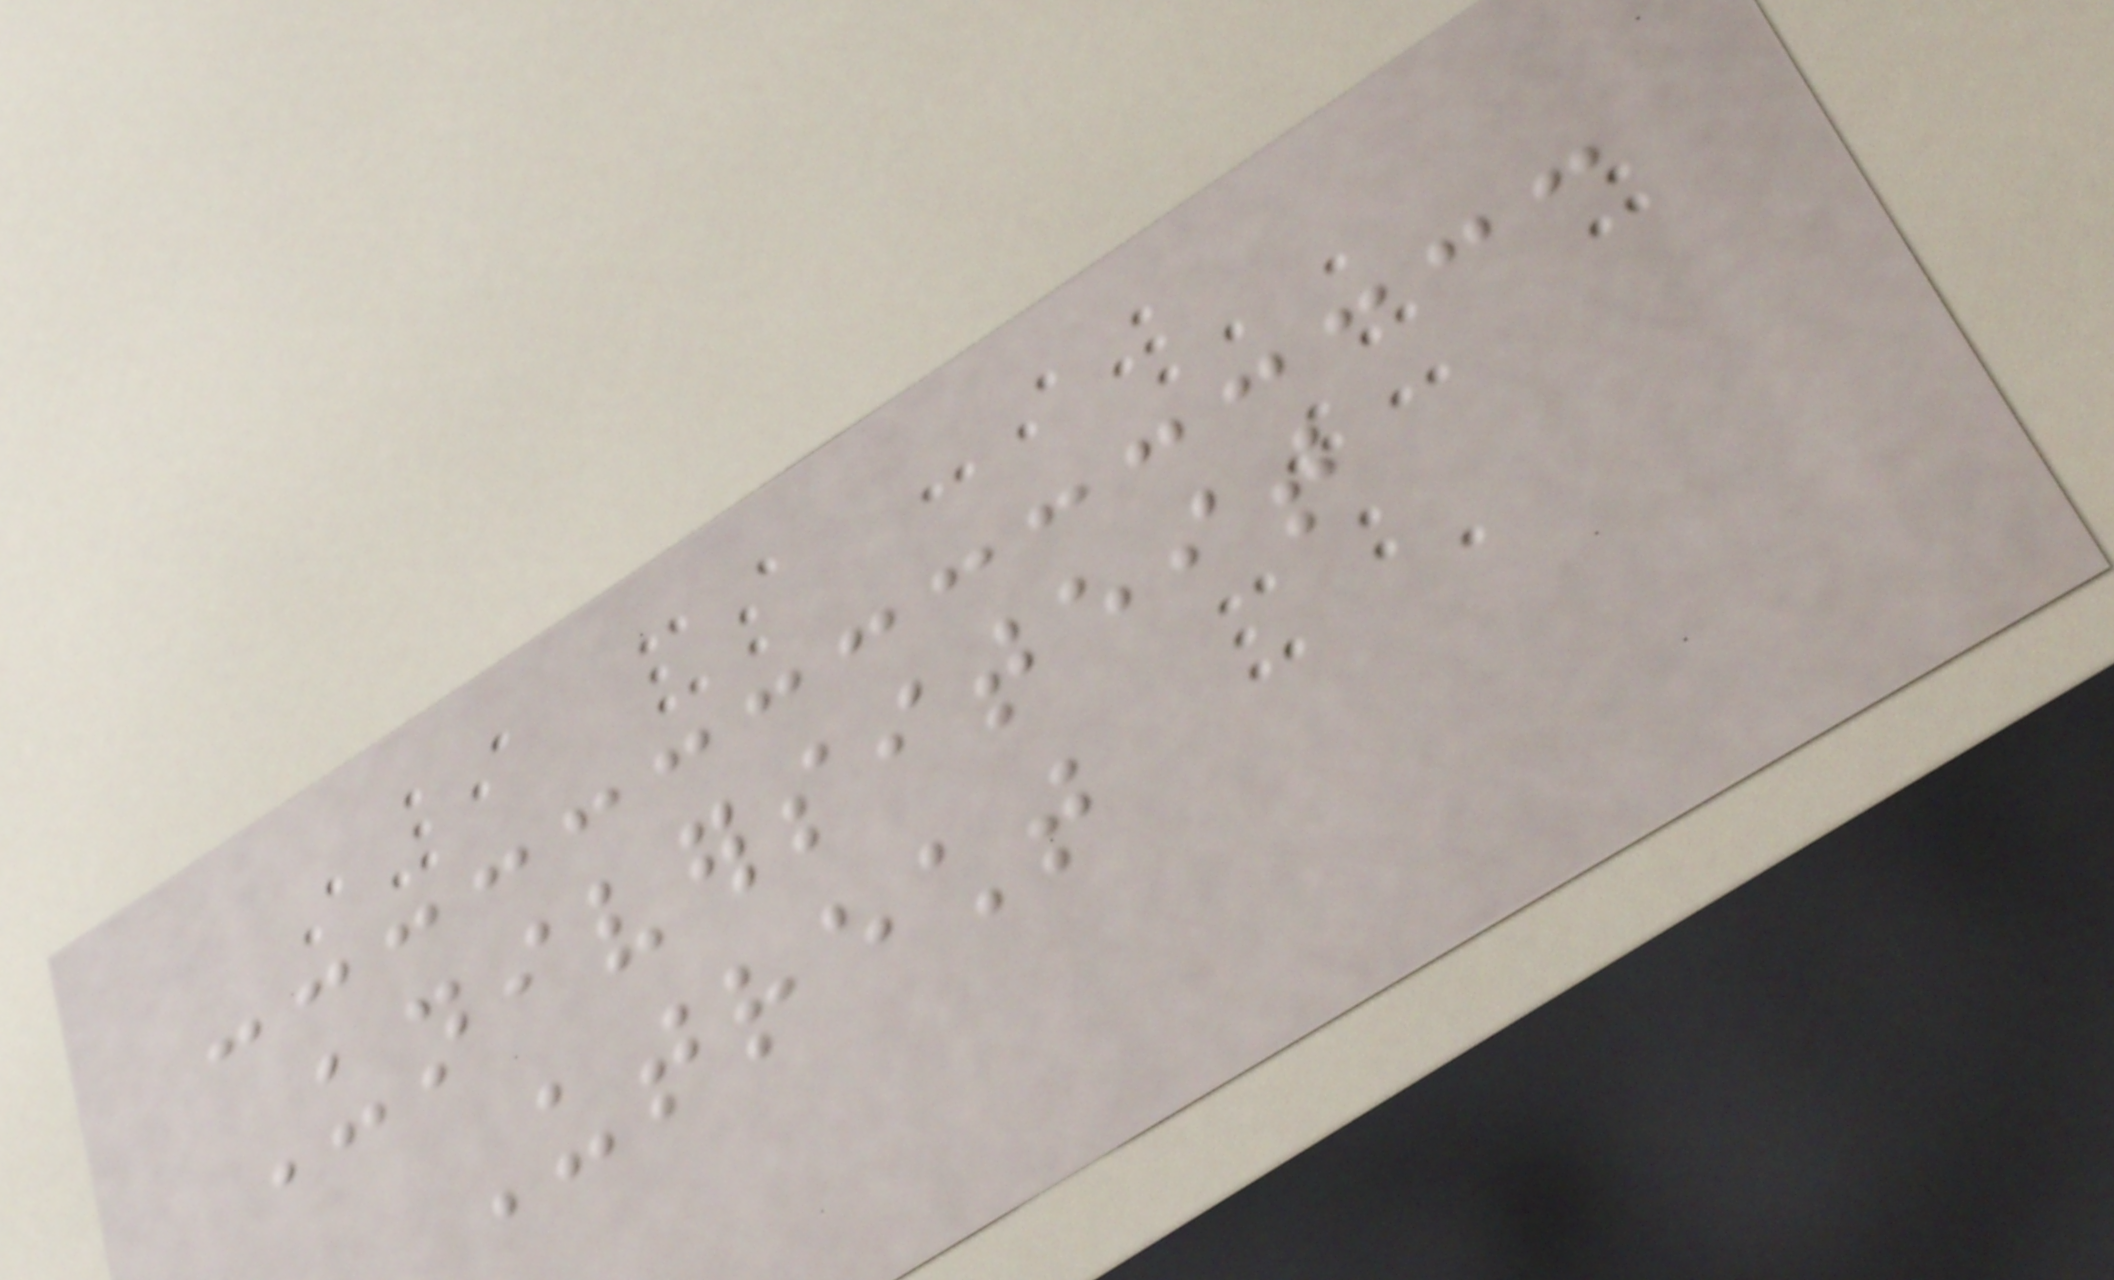Universiteit
Utrecht
